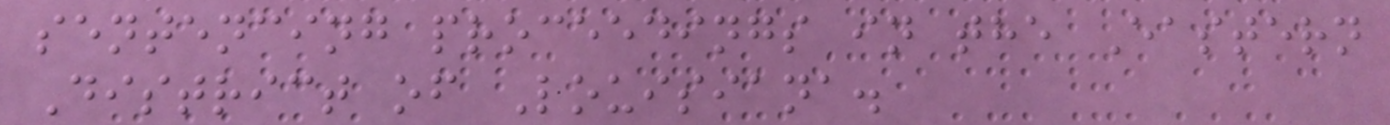sentencing proceedings in the Eastern
District of Louisiana.
